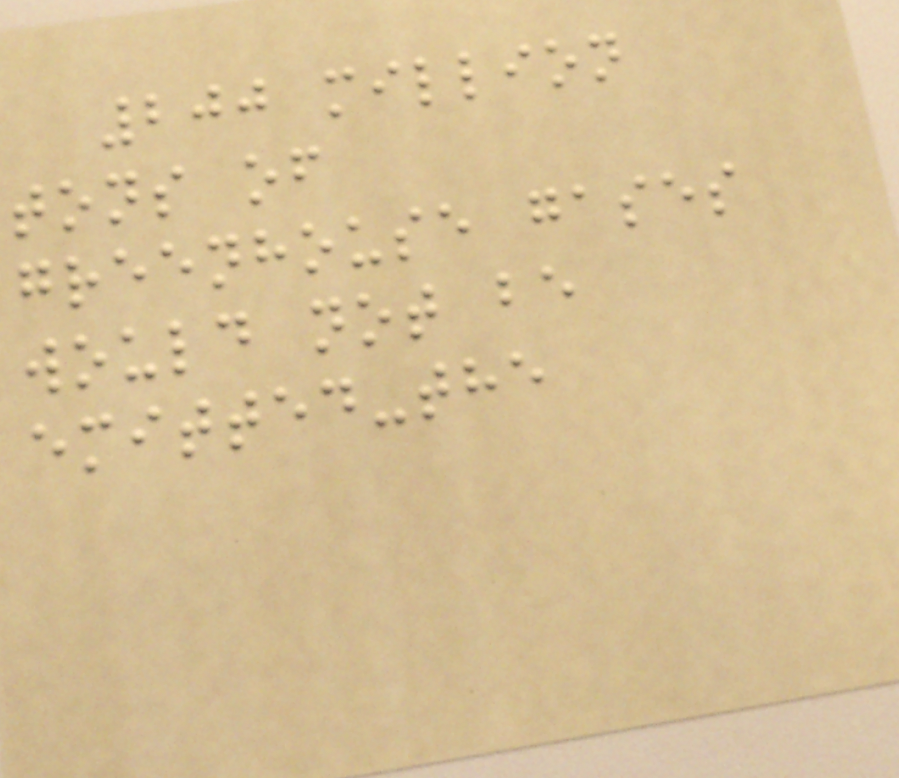200 million
tons of
greenhouse gases
would not be
emitted-the
